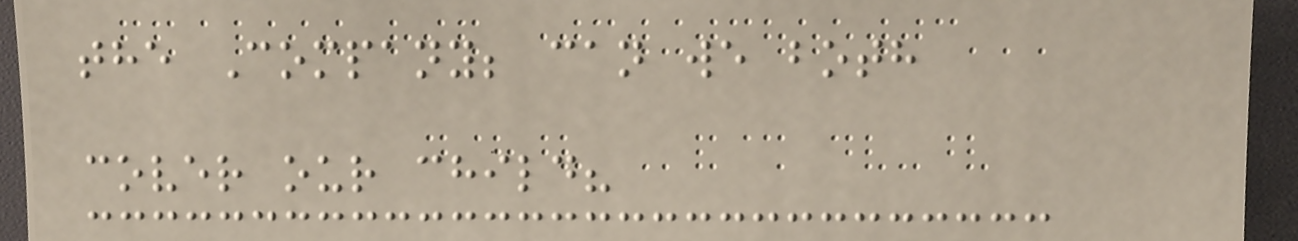the Company; can we both
cover our child?
